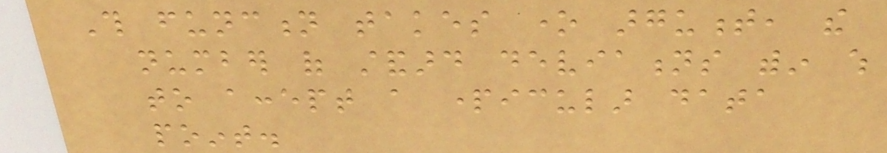This function takes one argument, the
number of standard deviations within which
to accept a particular data
point.
